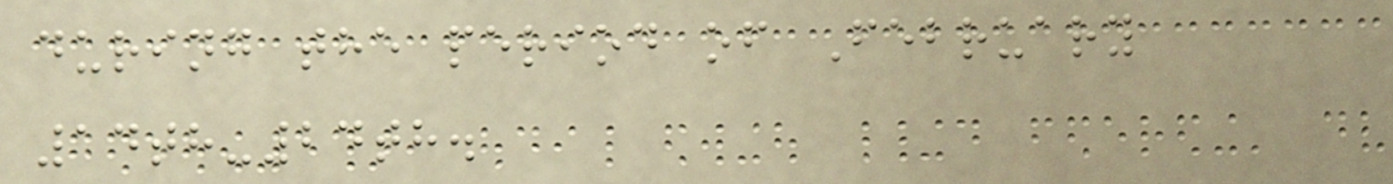during the period of February
14th-24th.
